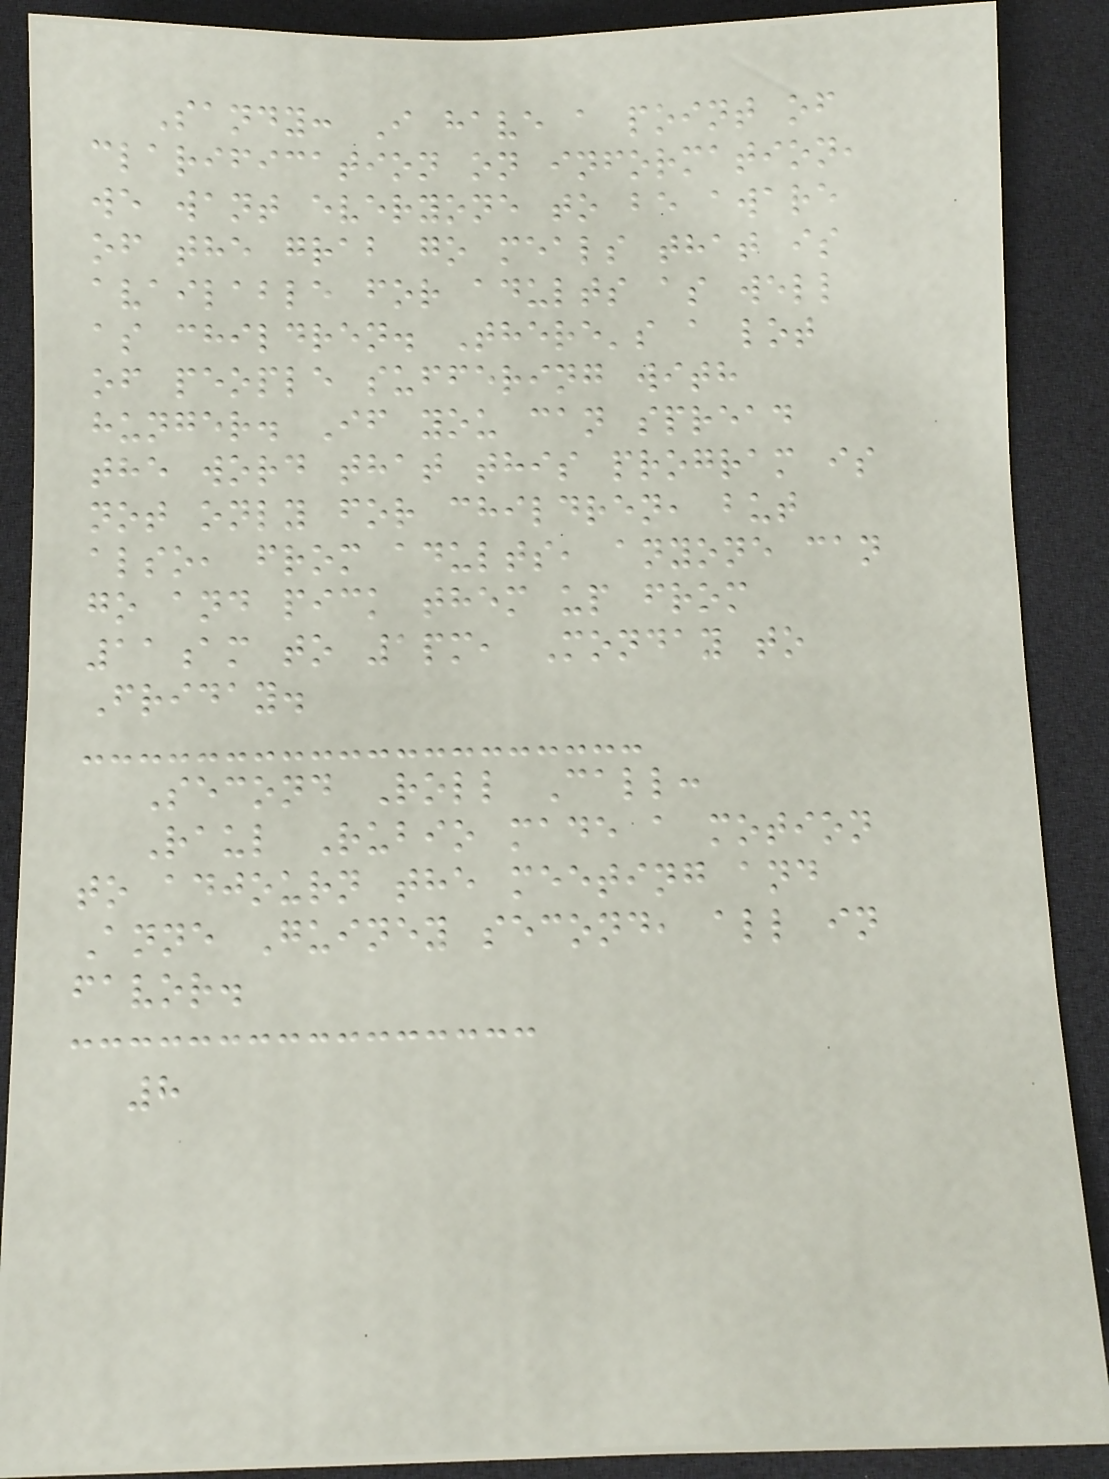Sandy: I have a point of
clarification on information,
we want everyone to be aware
of the grab go meals that is
available for adults as well
as children. There's a lot
of people suffering with
hunger. If you can spread
the word that this program is
not only for children, but
also, from adults, anyone can
go and pick them up from
11am to 1pm, Monday to
Friday.
Second Roll Call:
Raul Rubio made a motion
to adjourn the meeting and
Anne Guiney second, all in
favor.
8
